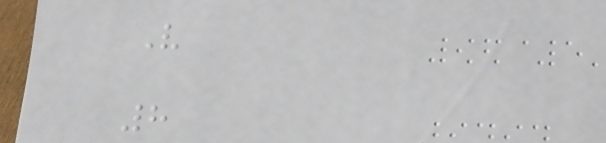V
8
